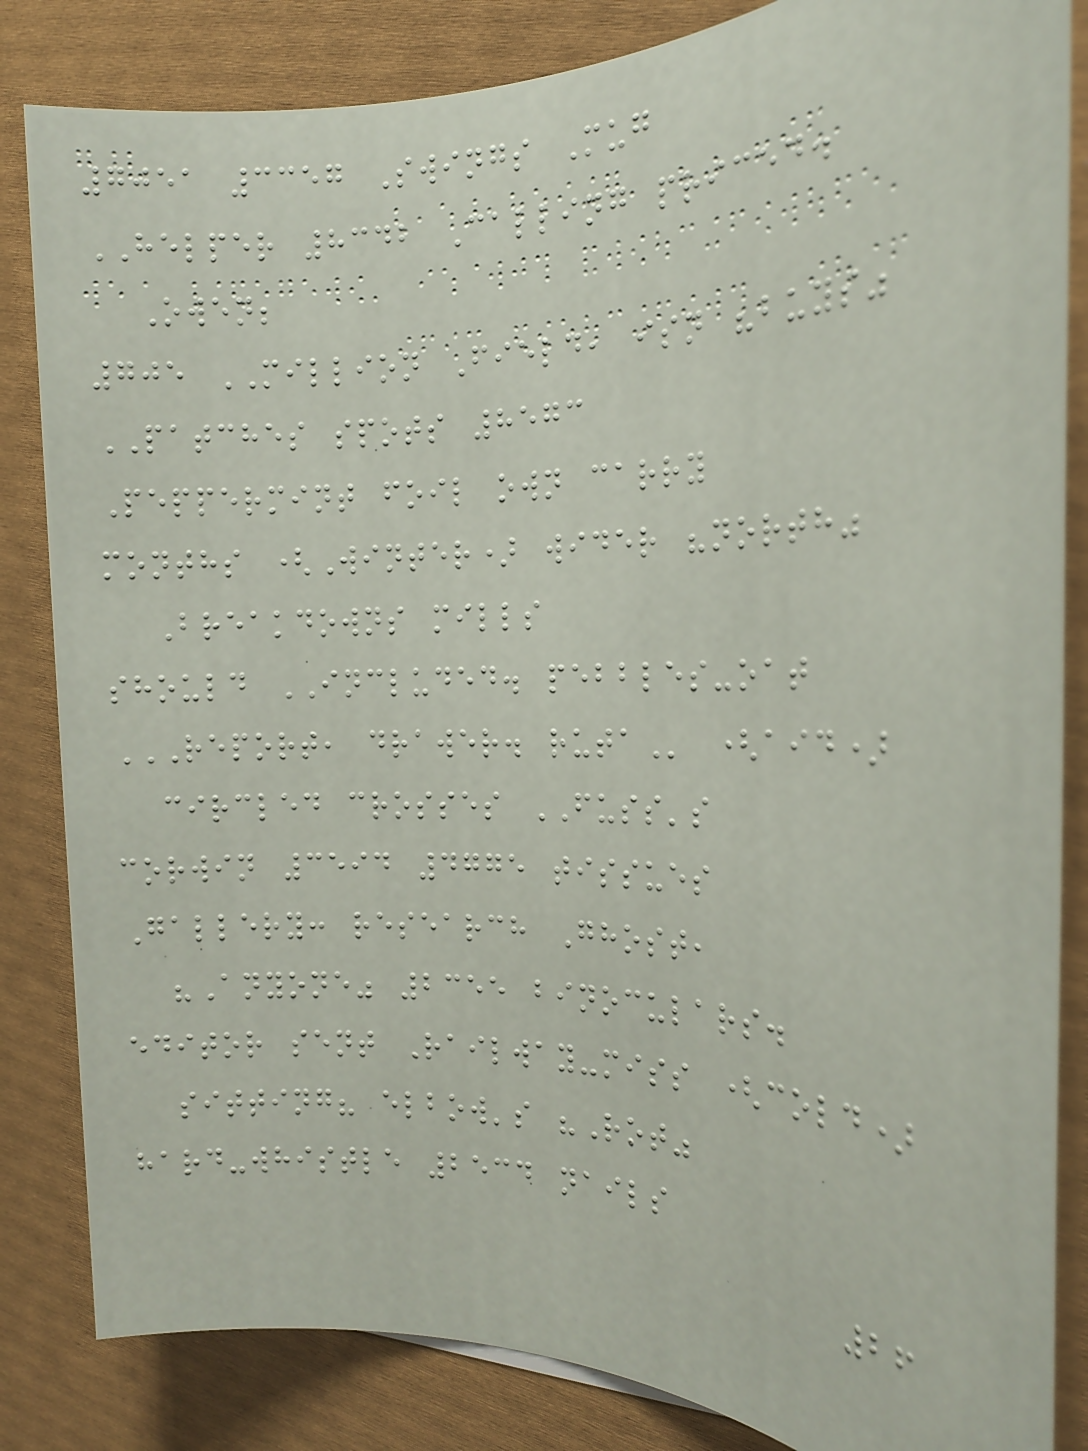7051 3357 Swings Mug
HELPER 8342 Calling priced.
Owen;
705 MILLION Field, isn "buys"
PATCHES spots 8573
Peppermint foil own carry
months (Winter) wider "north"
Breakdowns mills
should INCLUDED. pebbles-oat
REPORT, DRAWER. RUTA (aid)
circled crosses FUSS's
corwin 3594 4775 tissues
Gallery: research Ghost,
"Anyone" 2355 binoculars.
editor sent Railway-miss (cold)
sitting? elbow's "Rot"
hard-whistle 2534 nails
26
